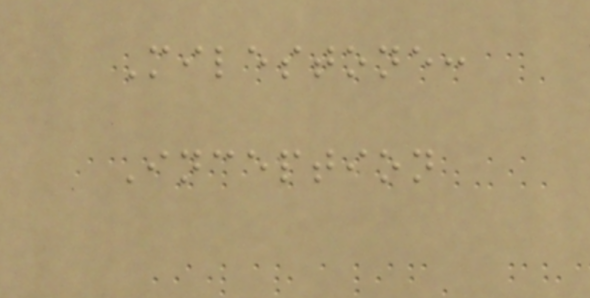Milestone:
Inception
